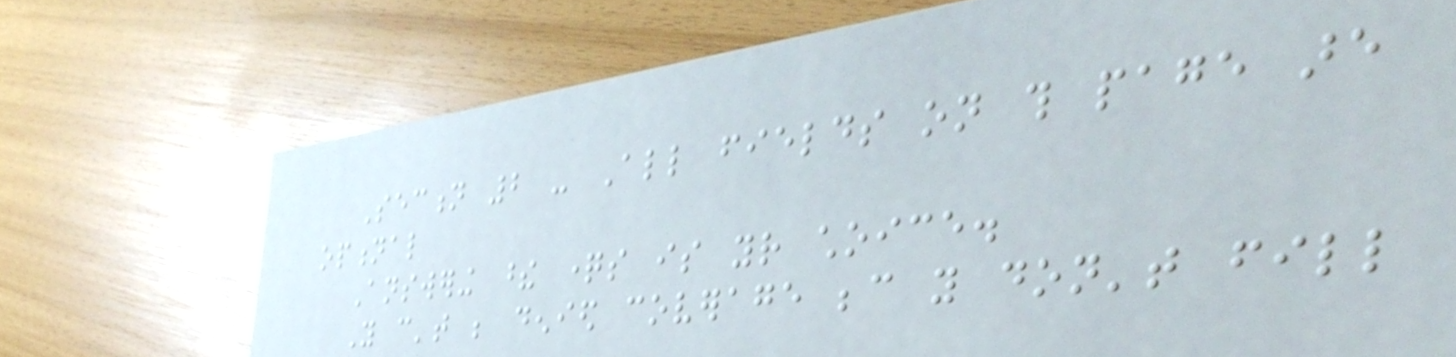Section 2 - All fields on this page are
optional
Answering these questions is your choice.
You can't be denied coverage because you don't fill
